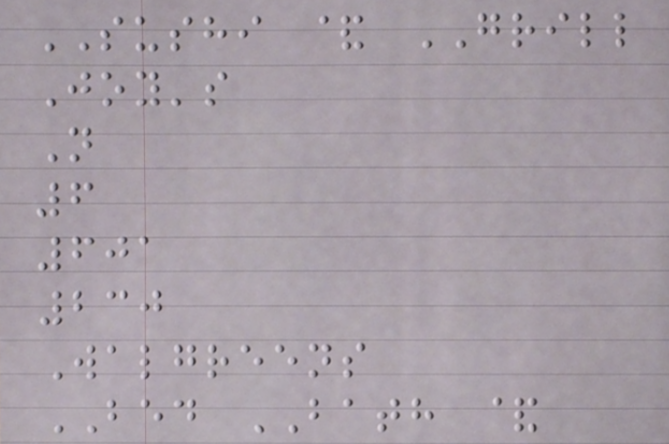SUSHI & GRILL
Joy's
N
6
601
230
Walgreens
BED BATH &
